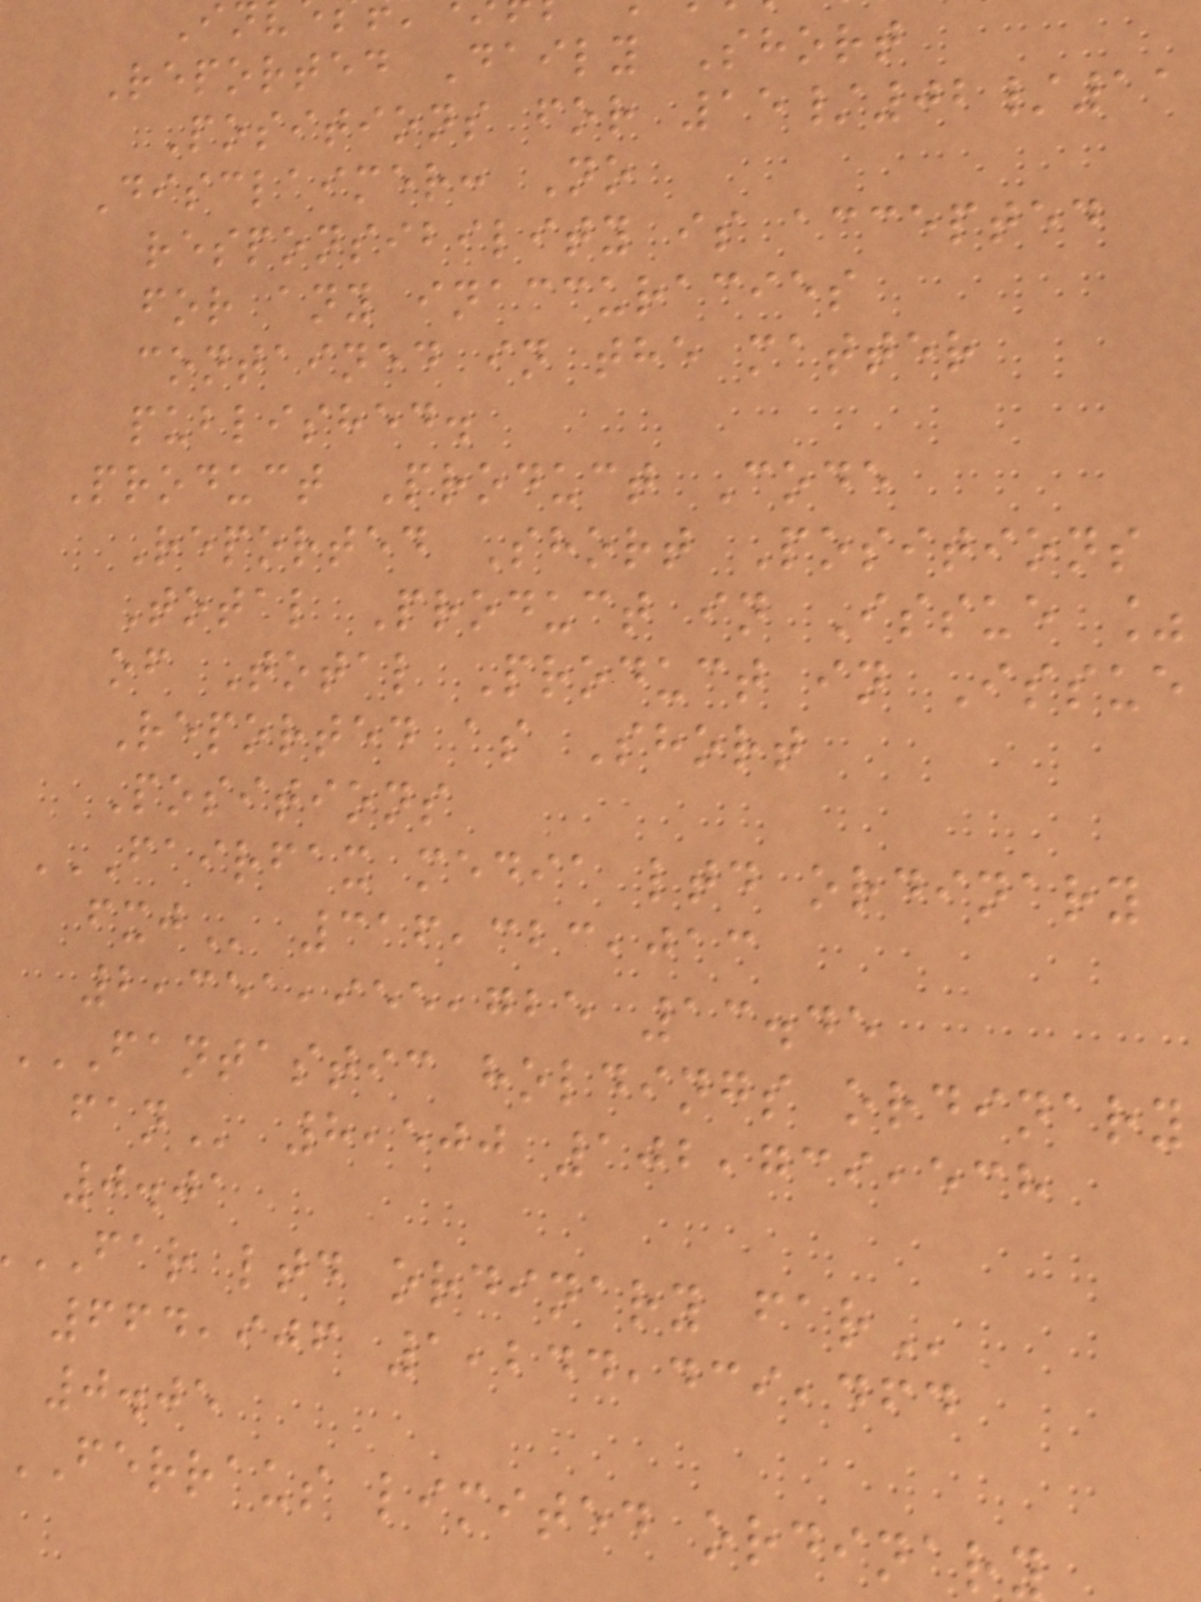Reported Daily Short
Positions for 15/02/11
Disclaimer: No
responsibility is accepted
for any inaccuracies
contained in the matter
published.
Product Product Code
Reported Short Positions
Total Product in Issue %
of Total Product in Issue
Reported as Short
Positions
FAIRFAX MEDIA LTD ORDINARY
316,323,013
2,351,955,725 13.45
FANTASTIC HOLDINGS ORDINARY
8,500 102,739,538
0.01
FAR ltd ordinary
664,906 1,244,439,464
0.05
FERRAUS limited ordinary
